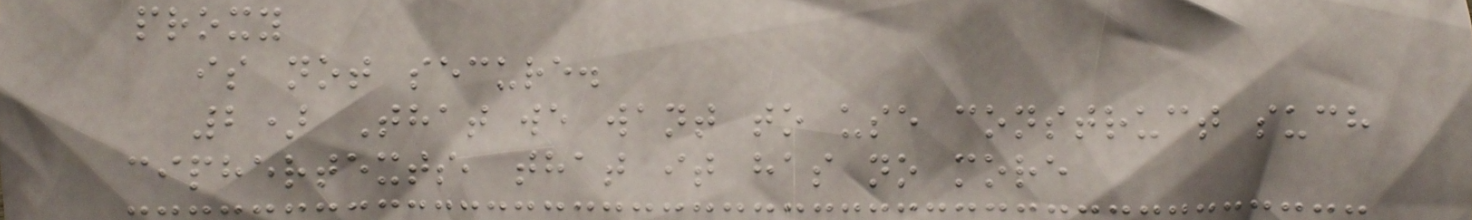proxy
is not secure.
2) That we want to use construct such
ciphertexts, that it has no more
